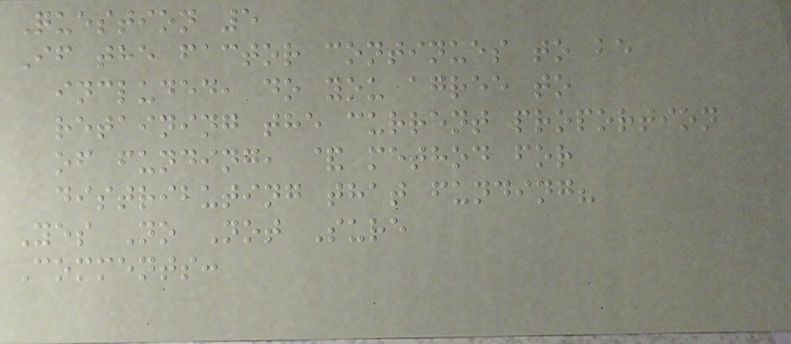Question 5
If the factor continues to be
included, do you agree to
retaining the current proportion
of funding, & method for
distributing that funding?
Yes No Not Sure
Comments:
